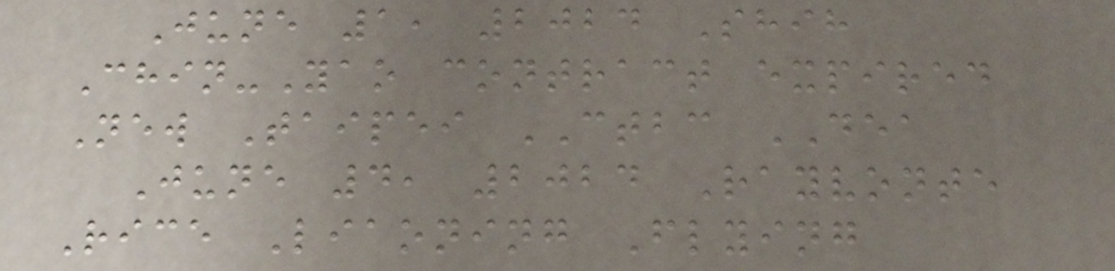June 1, 2024 Shih
Chin-Yao contract expired
New Taipei CTBC DEA
June 4, 2024 Rayvonte
Rice Liaoning Flying
